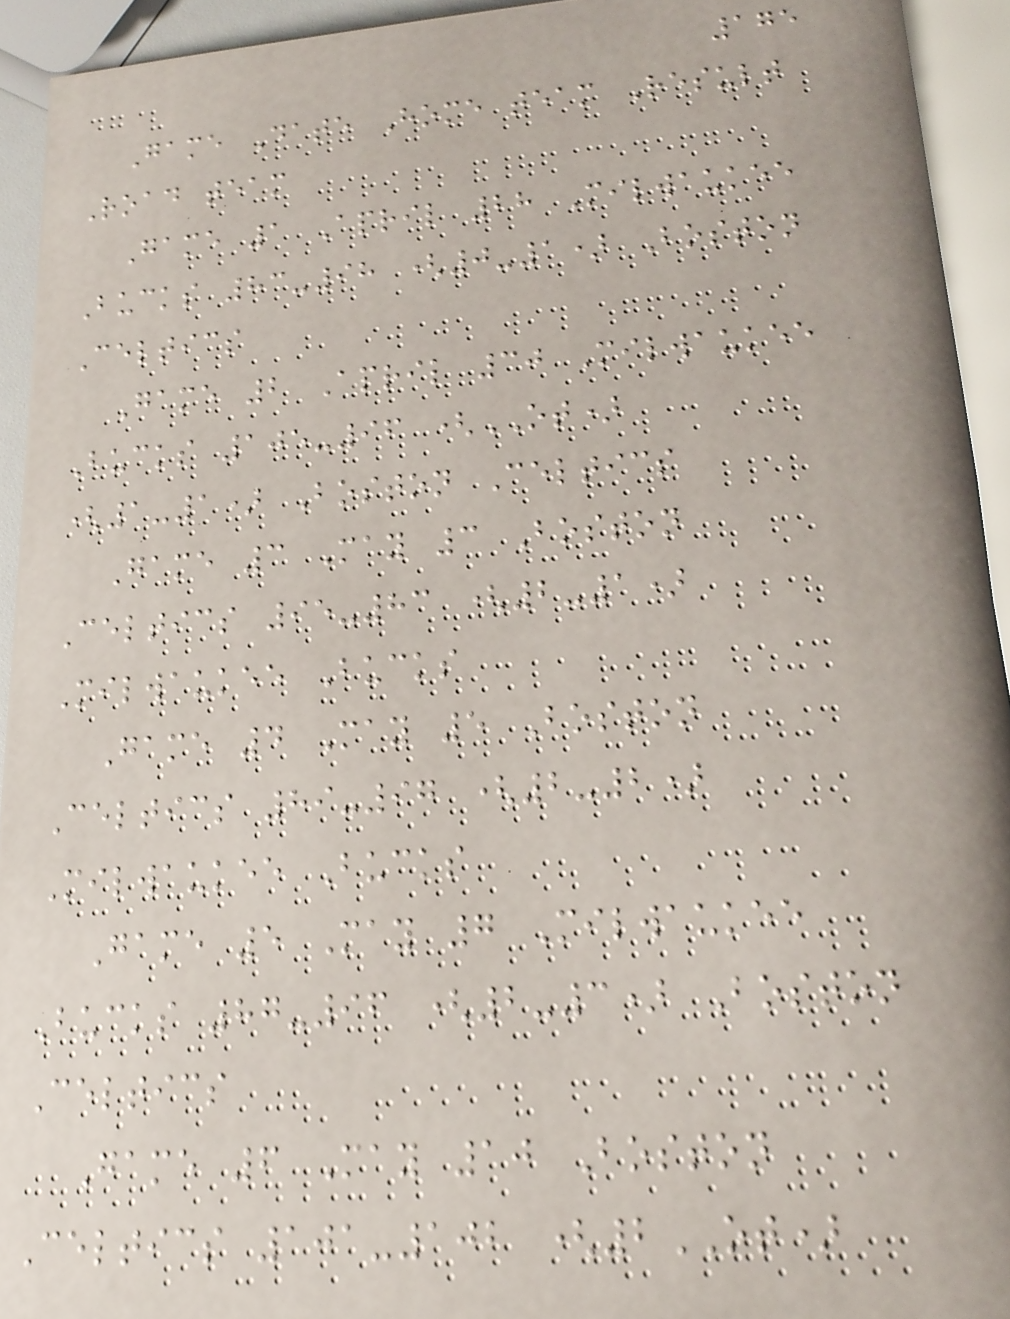175
Game Date Home team Result
Road team
Game 1 April 28 Milwaukee
Bucks 83-98 (0-1) Boston
Celtics
Game 2 April 30 Milwaukee
Bucks 105-96 (OT)
(1-1) Boston Celtics
Game 3 May 3 Boston
Celtics 95-83 (2-1)
Milwaukee Bucks
Game 4 May 5 Boston
Celtics 89-97 (2-2)
Milwaukee Bucks
Game 5 May 7 Milwaukee
Bucks 87-96 (2-3) Boston
Celtics
Game 6 May 10 Boston
Celtics 101-102 (2OT)
